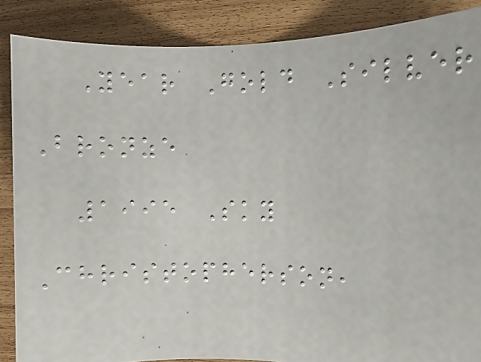Year Gold Silver
Bronze
1995 Sky
Christopherson,
